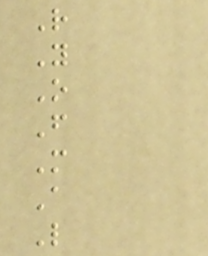R
Y
O
F
M
A
L
